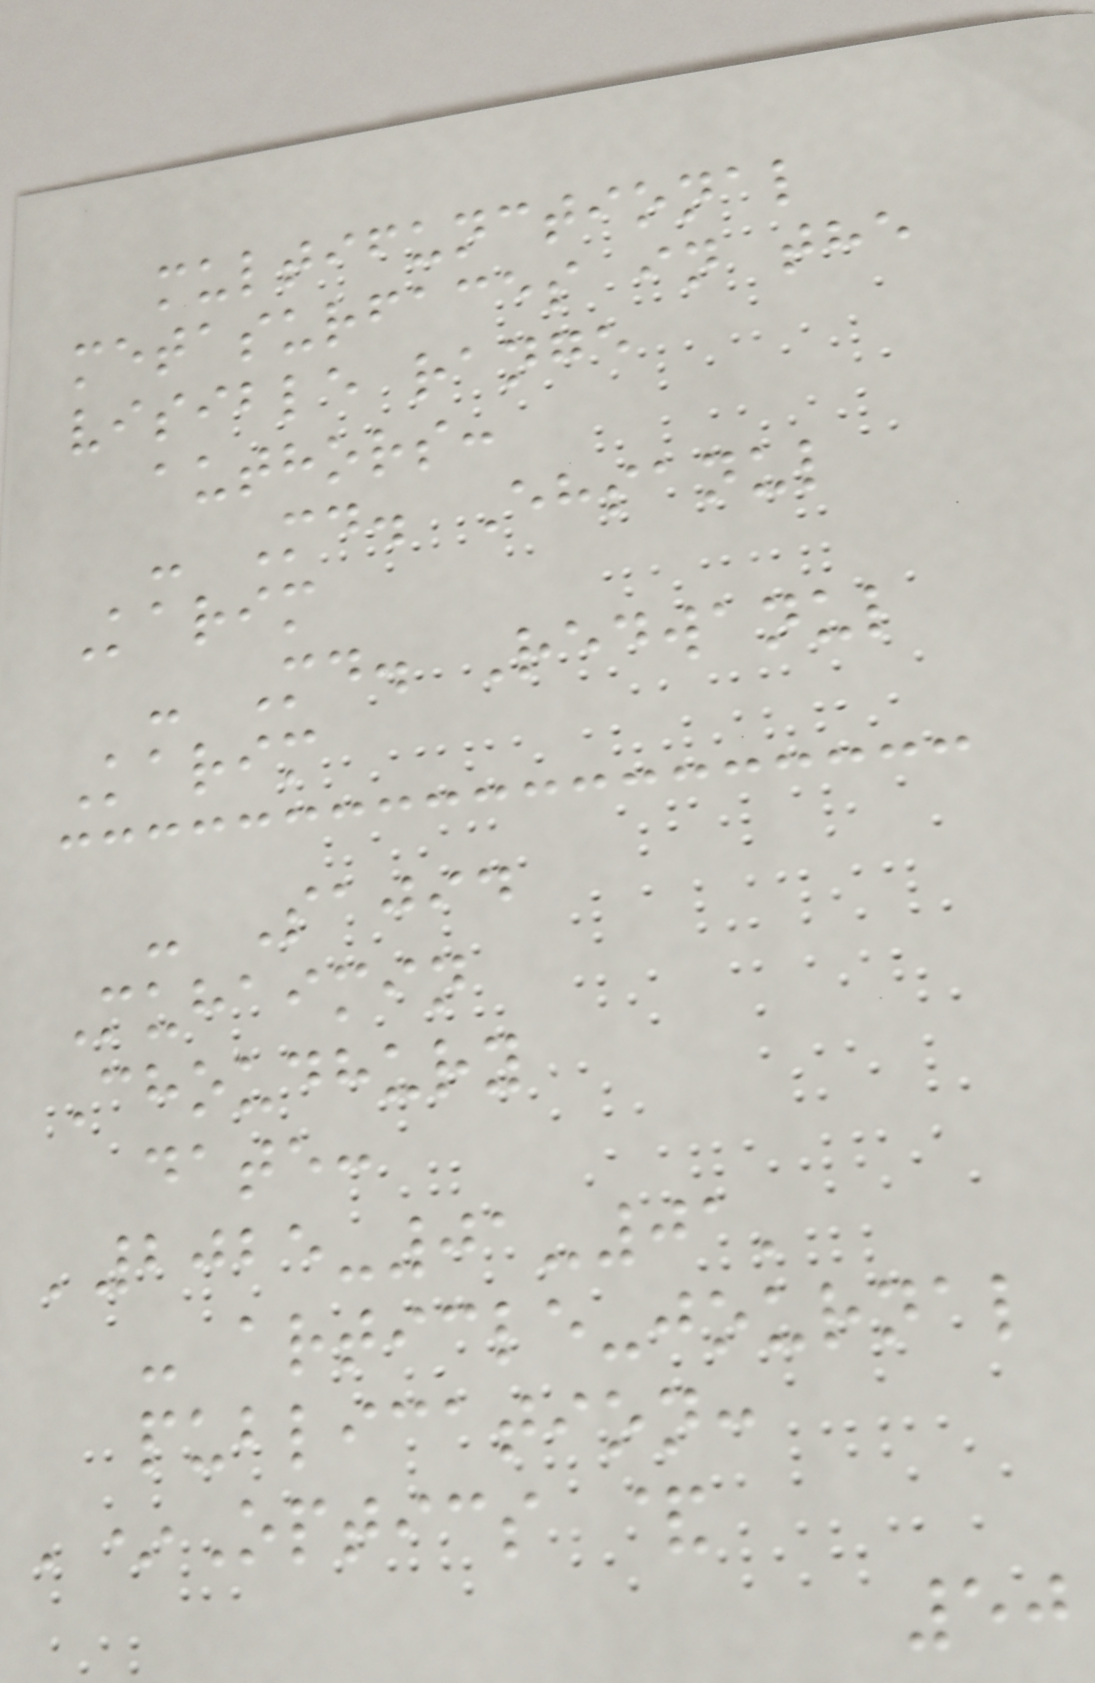multifunctional
metasurfaces in the
visible range
authors:
- Md. Ehsanul
Karim
- Md. Redwanul
Karim
- Sajid
Muhaimin
Choudhury
date:
'2025-01-01'
- article-journal
publication:
'*Optics &
50
